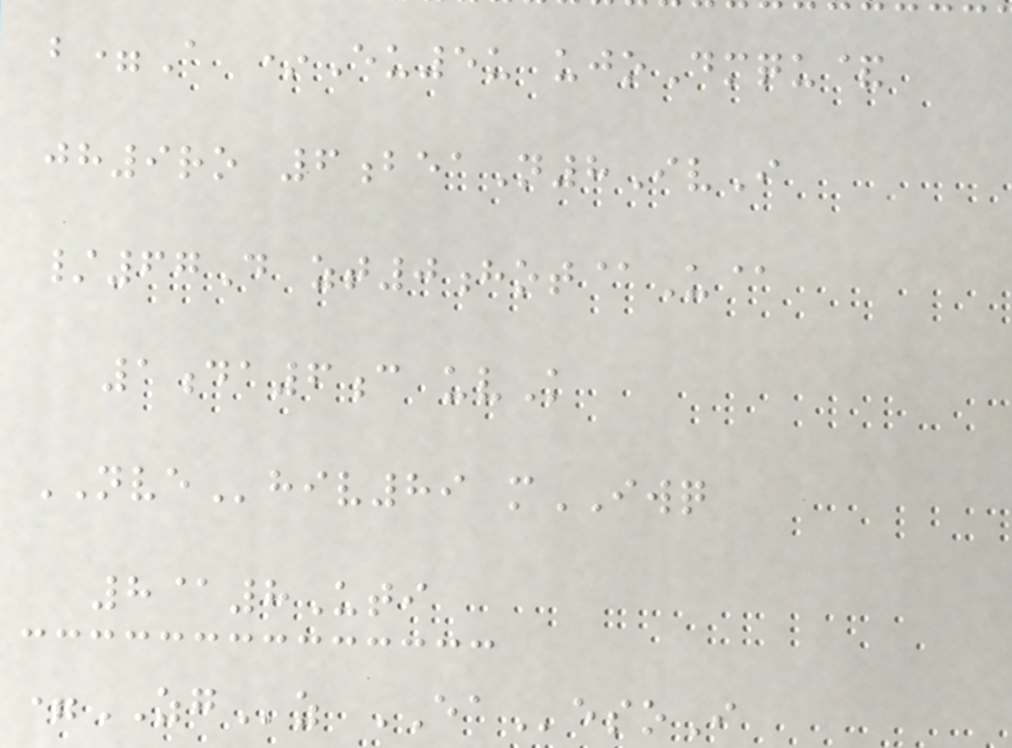b=A *Eu5u ujoDmqu&
jh9ro 6beaN8IvI
/67D zt0hot@U@
1da6c uvK
NVEhiv89 mIWQ
8@8Uti
=ZGz EAesoI
